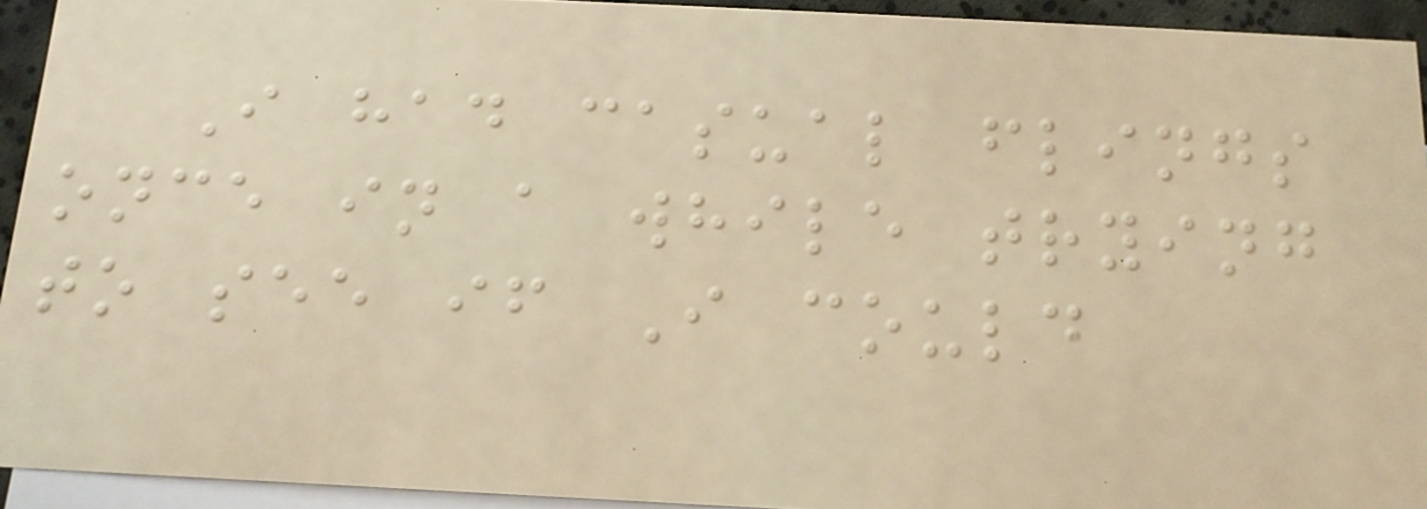I had casual flings
once in a while trying
to see if I could
